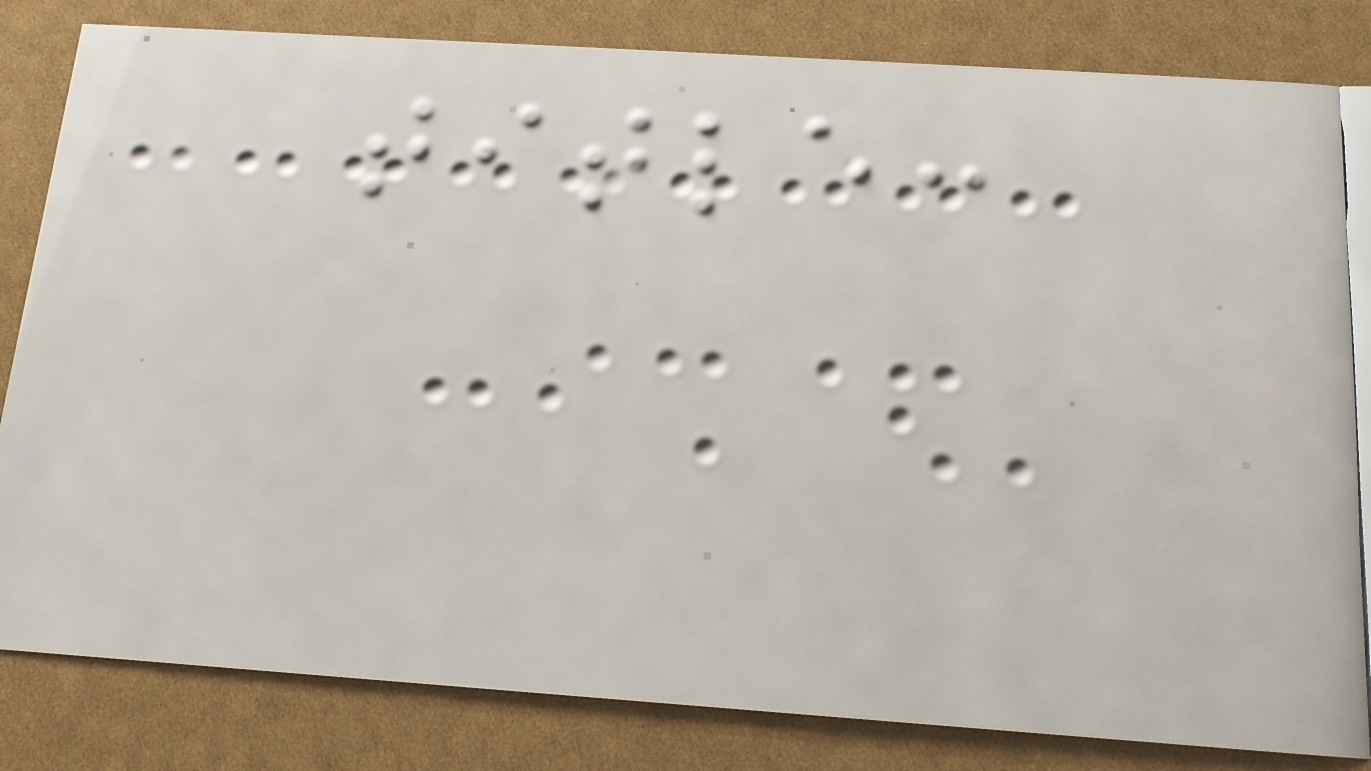title:
